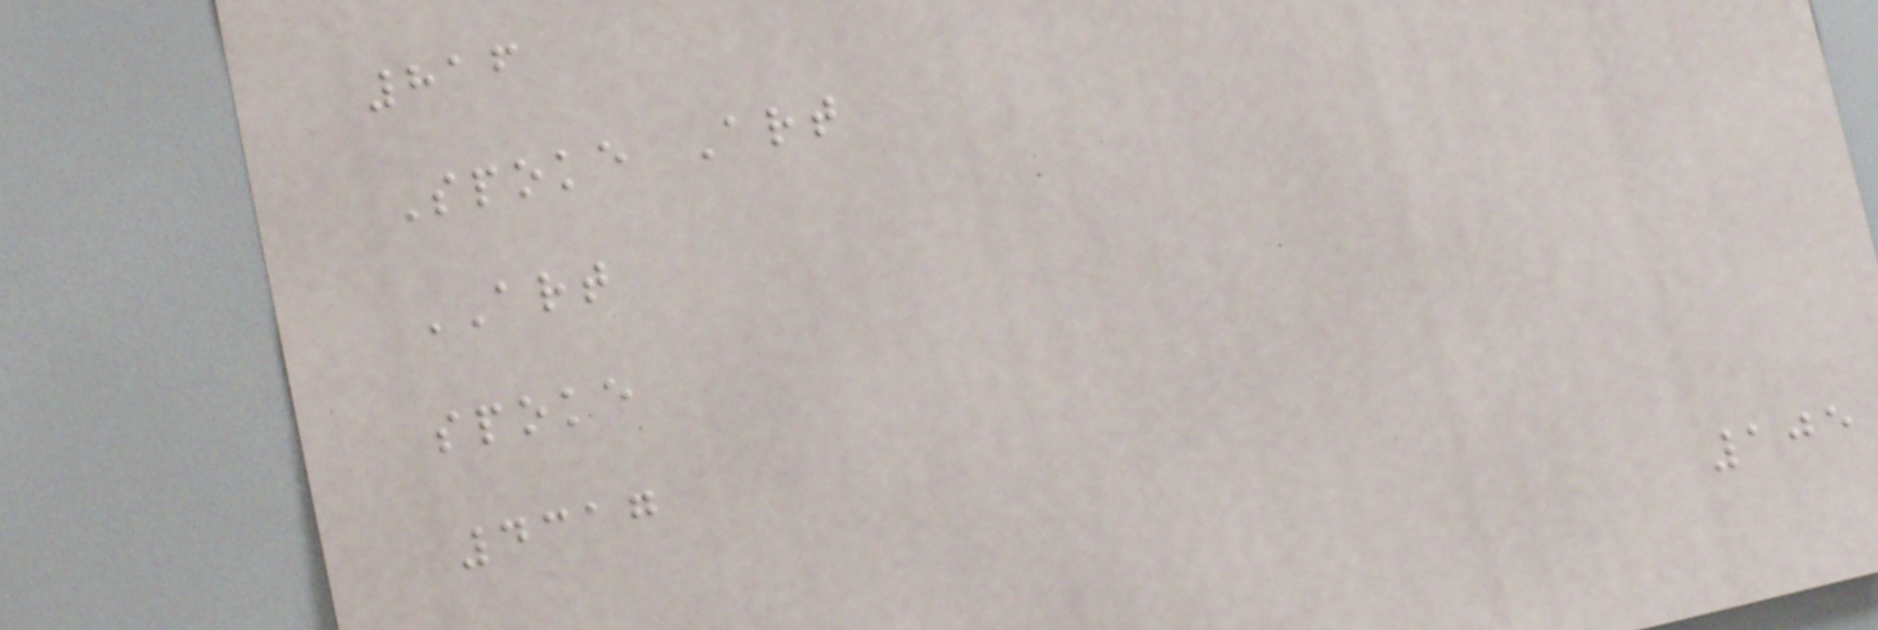816
Spoke Art
ART
spoke
4317
105
